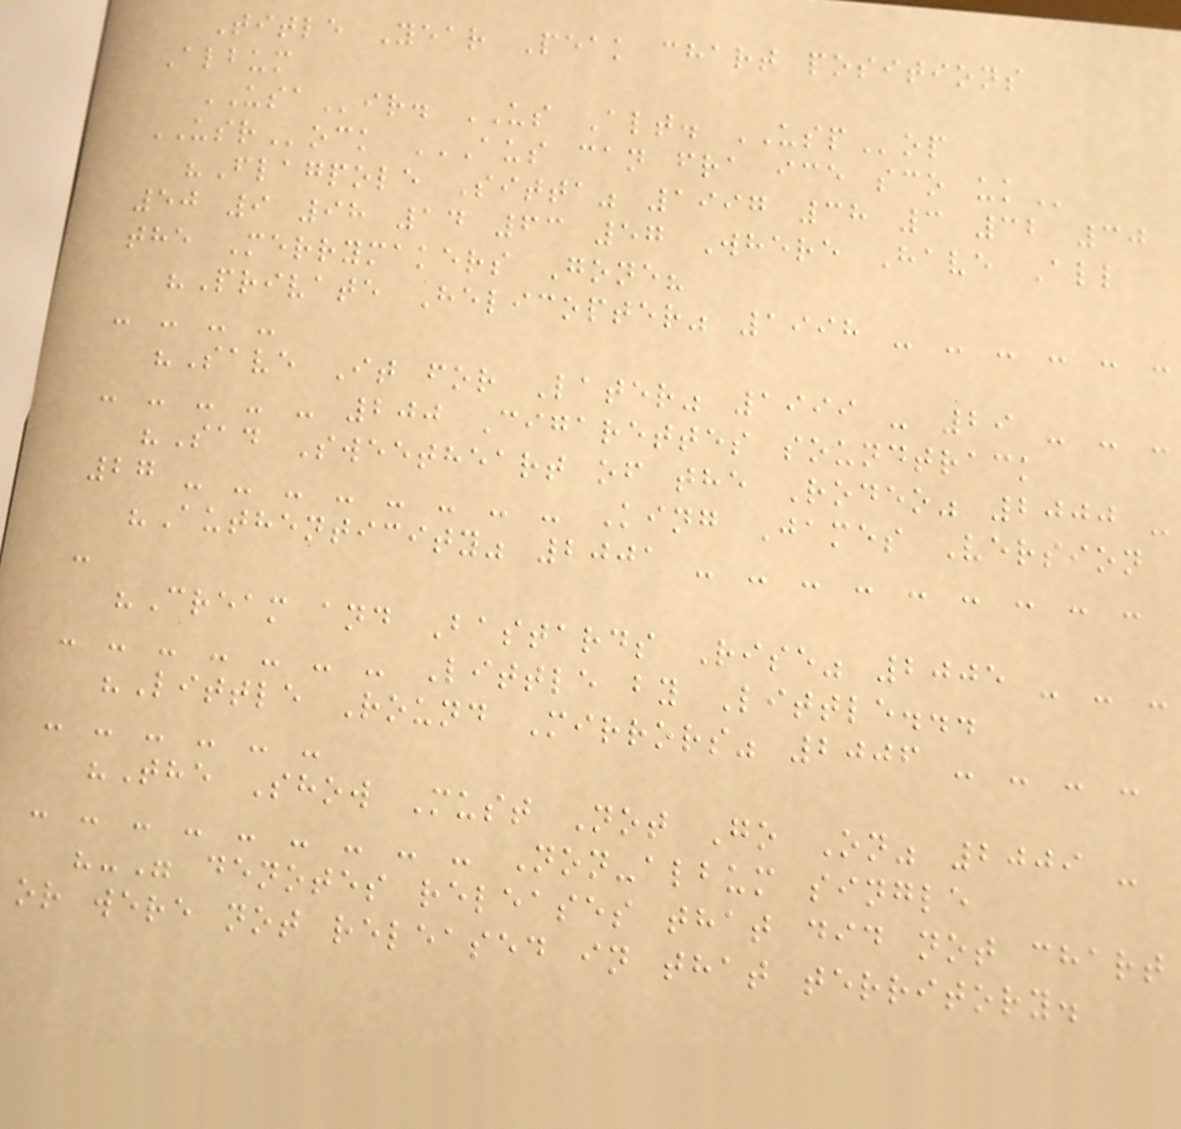Title Year Peak chart positions
Album
USAir. US Alt. USPop
USRock AUS CAN FRA ICE SCO UK
"Flagpole Sitta" 1997 38 3 32 30
50 9 98 14 63 57 Where Have All
the Merrymakers Gone?
"Private Helicopter" 1998 - - - - - -
- - - -
"Save It for Later" 1999 - 29 - - -
- - - - - 200 Cigarettes soundtrack
"Sad Sweetheart of the Rodeo" 2000 -
27 - - - - - - - - King James Version
"Authenticity" 2001 - - - - - - - - -
-
"Cream and Bastards Rise" 2005 - - -
- - - - - - - Little by Little...
"Little Round Mirrors" 2006 - - - -
- - - - - -
"The Show Must Not Go On" 2009 -
- - - - - - - - - Non-album single
"-" denotes releases that did not chart
or were not released in that territory.
